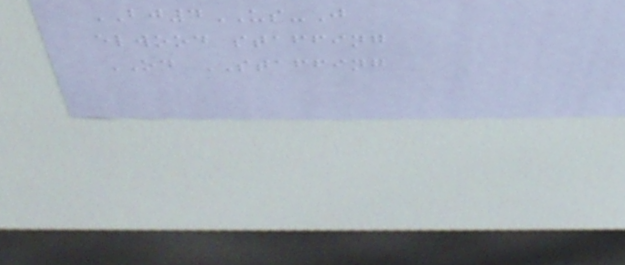BJ4US-J
elwood staffing
OD STAFFING
